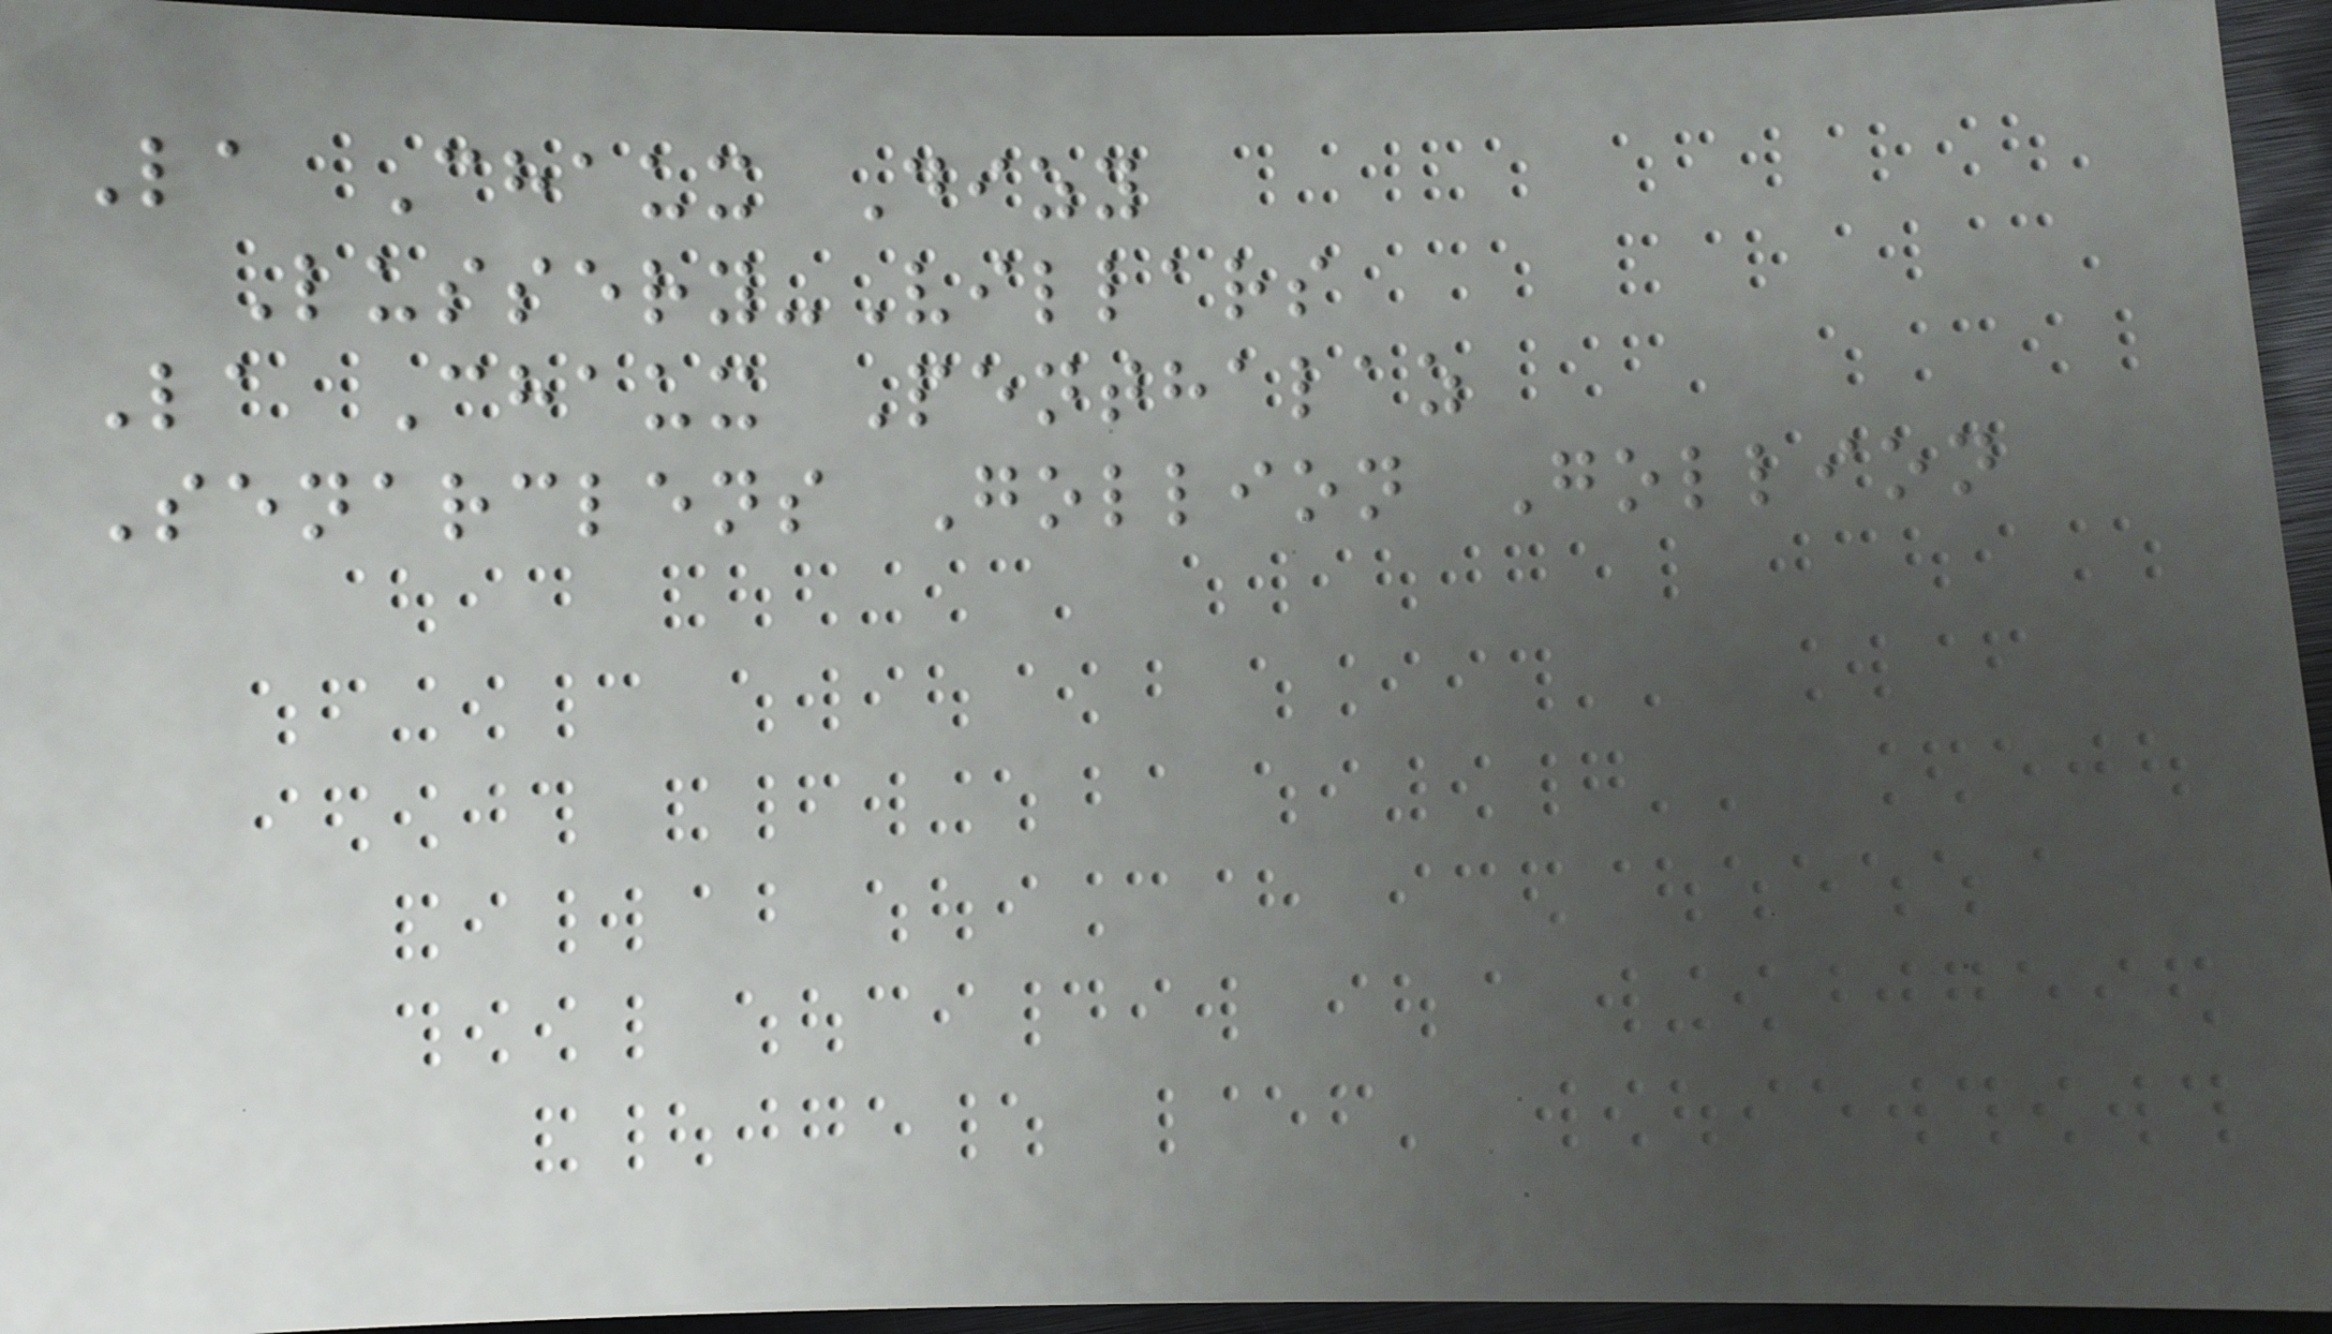La Chaux Dizy
Lussery-Villars
La Chaux Penthalaz
Senarclens Gollion Gollion
